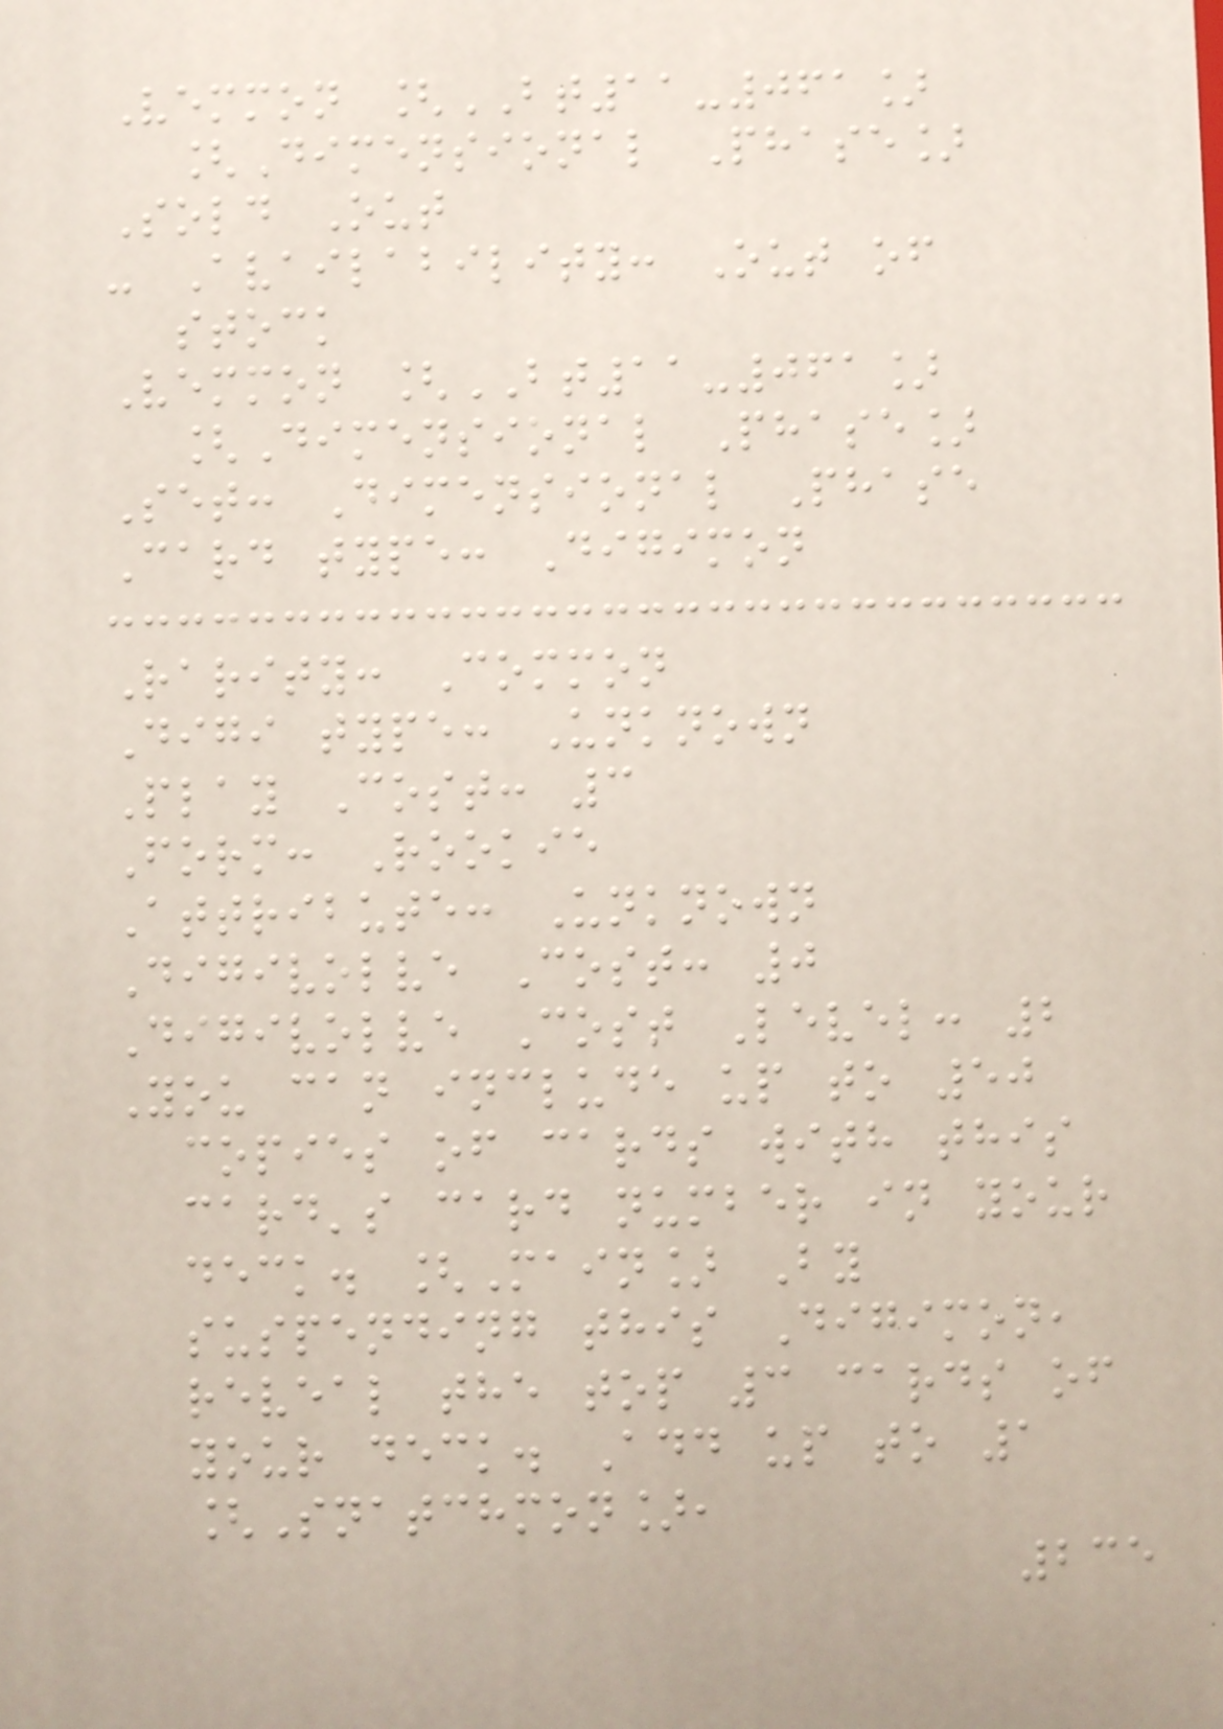Vemmon [BT11-061]
[Dimensional Phase]
Sold Out
- Availability: Out of
stock
Vemmon [BT11-061]
[Dimensional Phase]
Set: Dimensional Phase
Card type: Digimon
Rarity: Common
Digi type: Unknown
Play Cost: 3
Form: Rookie
Attribute: Unknown
Digivolve Cost: 0
Digivolve Cost Level: 2
You can include up to 50
copies of cards with this
card's card number in your
deck. [Main] By
suspending this Digimon,
reveal the top 3 cards of
your deck. Add up to 1
[Snatchmon],
235
